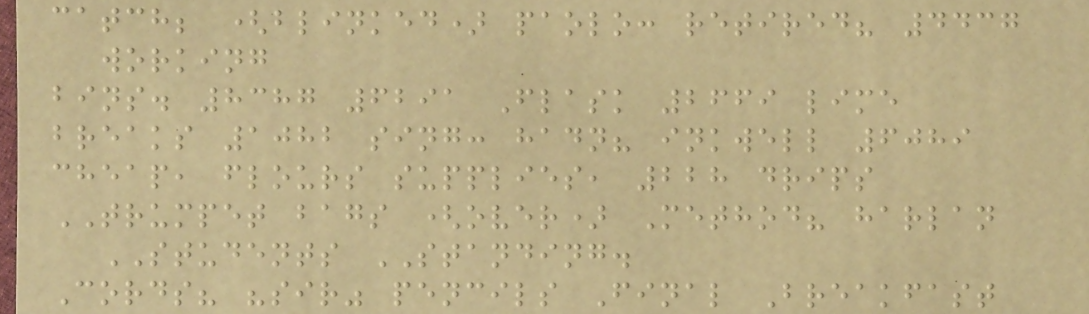catch; (blinked) paolo: retired? 4437
working
bins. 8387 6291 Flask 2669 lime
breaks 1082 sing: hadn? inkwell 6089
cheap, flours supplies, 228 drips
TRUMPET bags (over) Method? harlan
STUDENTS STANDING.
Cords? "sir" pencils Final Breakfast
